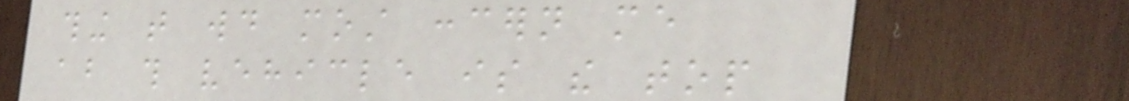thing that would most concern me
about this vehicle is the top
